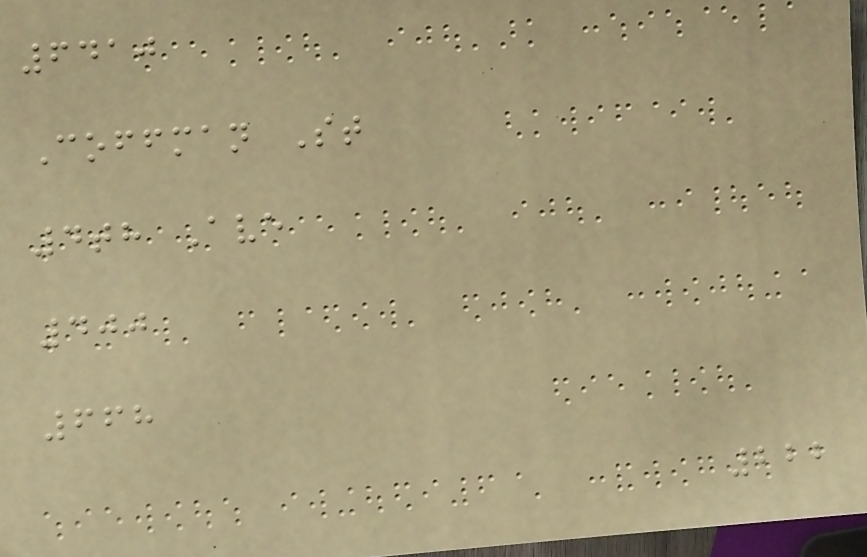6410
Coffman St
4th Ave
400
668
222
